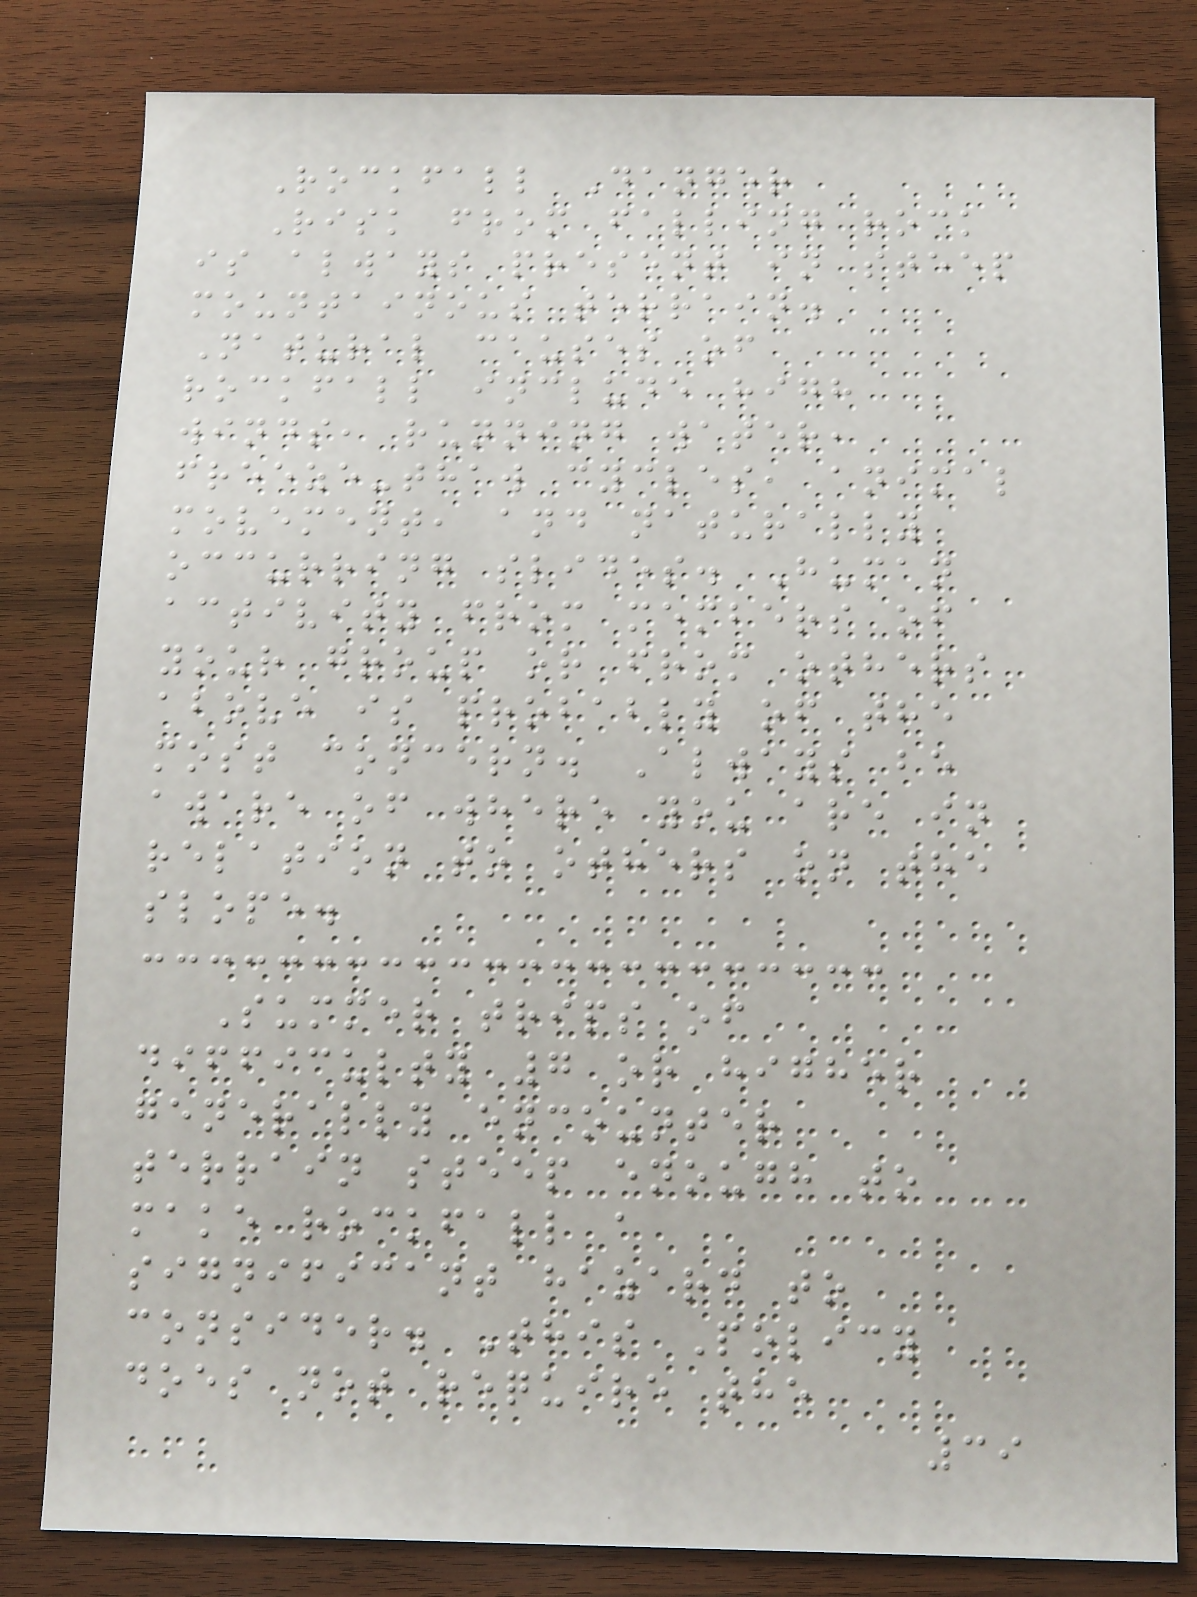Rockfall Danger
Risk from falling rock
is always present in steep
mountainous terrain.
Natural causes of
rockfall include high
winds, running water,
freeze-thaw cycles, animal
movement, and naturally
occurring slides. Human
activity from members of
your group or from others
above is probably of the
most concern. Always be
aware of where you are in
relation to others on the
slope.
Summer trips of
difficulty 7 or higher
generally encounter
terrain steep enough to
make rockfall a
significant hazard to
consider. This Policy
does not require the
39
